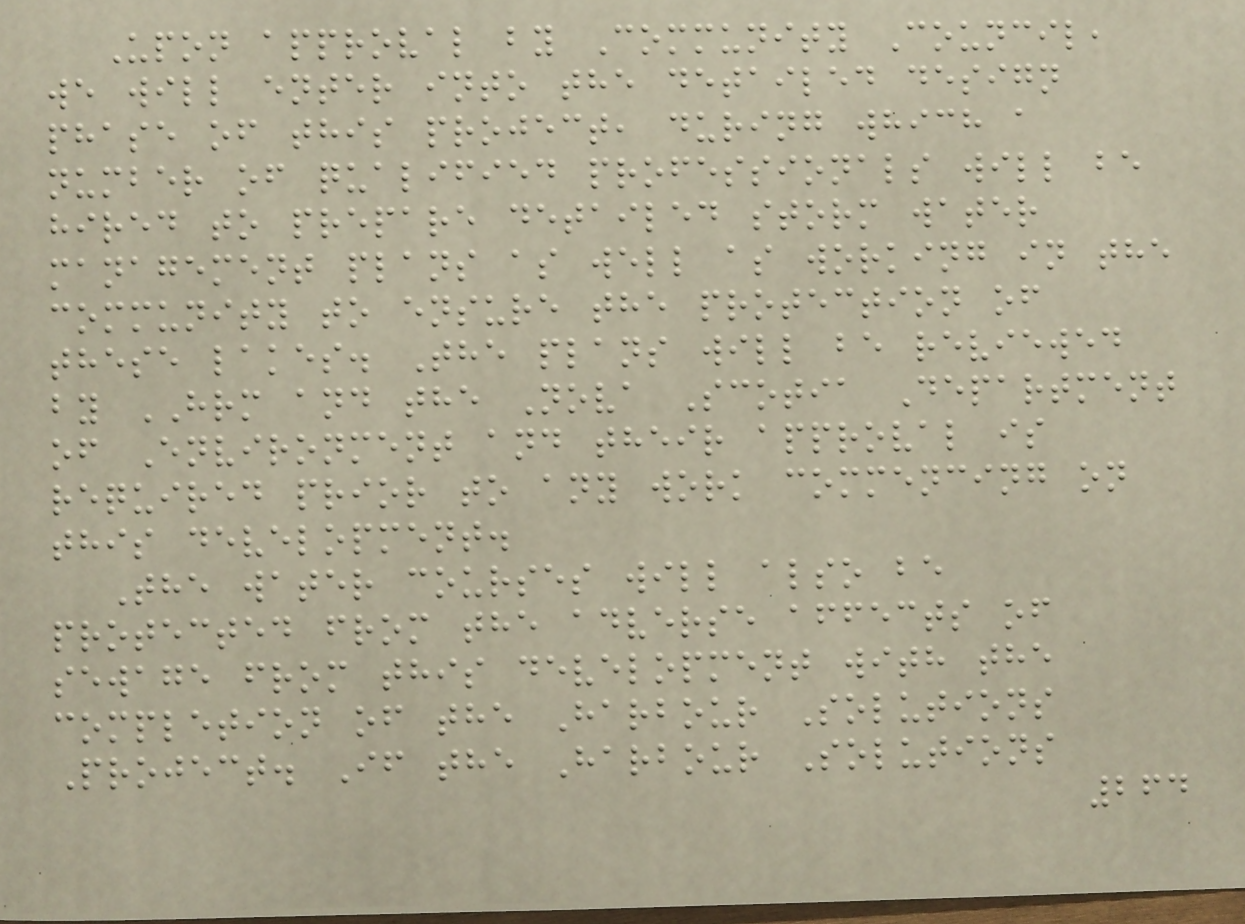Upon approval by Community Council,
we will enter into the detailed design
phase of this project, during which a
number of qualified professionals will be
hired to prepare detailed storm water
management plans as well as working in the
community to ensure the protection of
these lakes. The plans will be reviewed
by HRM and the Nova Scotia Department
of Environment and their approval is
required prior to any work commencing on
this development.
The water courses will also be
protected from the adverse affects of
sewage from this development with the
completion of the Harbour Solutions
Project. If the Harbour Solutions
264
